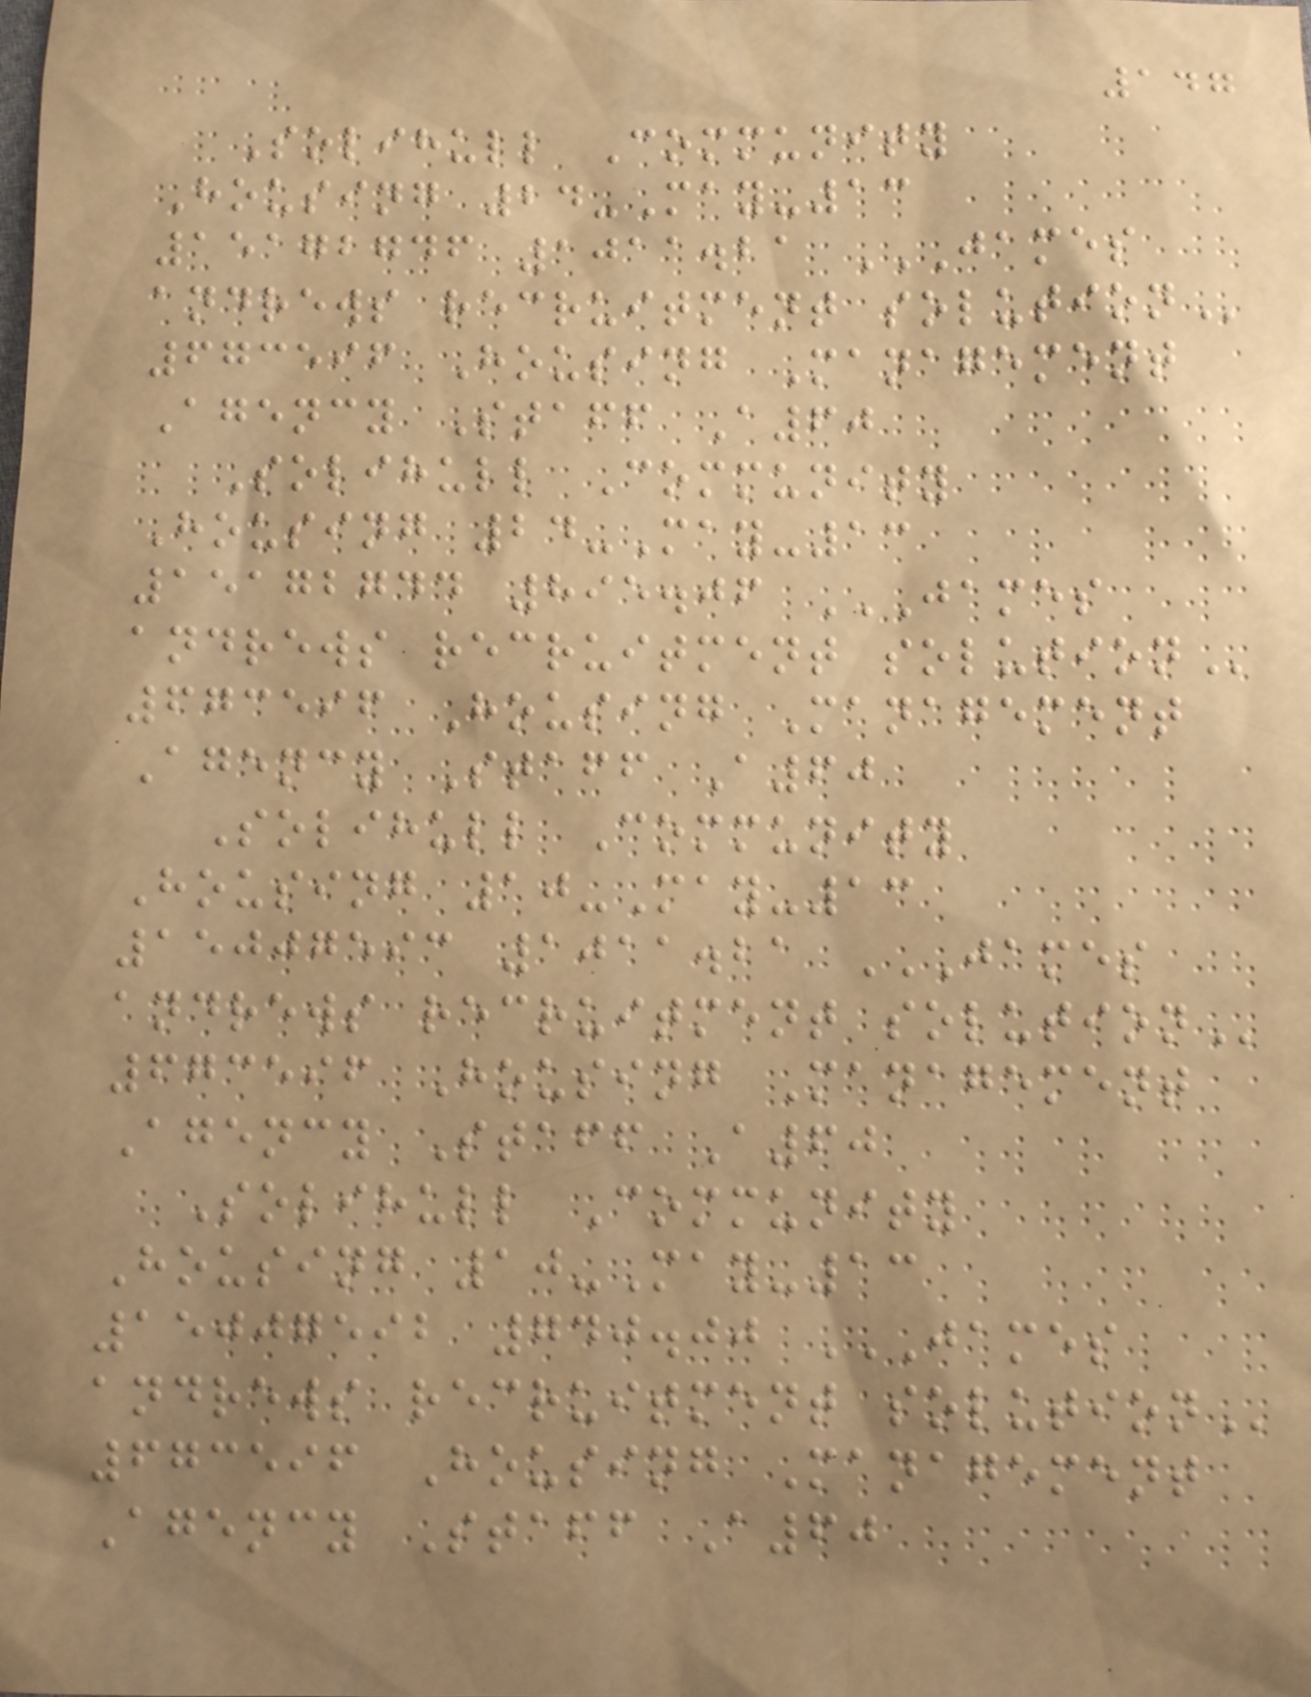147
Solihull Community
Housing 24-May-13
15172746 1011.21 JAMES
ANDREWS RECRUITMENT SOLUTION
673596 Housing Management
Agency Staff A60
Solihull Community
Housing 24-May-13
15172744 895.06 JAMES
ANDREWS RECRUITMENT SOLUTION
673596 Housing Management
Agency Staff A60
Solihull Community
Housing 10-May-13
15007593 1011.21 JAMES
ANDREWS RECRUITMENT SOLUTION
673596 Housing Management
Agency Staff A60
Solihull Community
Housing 10-May-13
15007592 740.00 JAMES
ANDREWS RECRUITMENT SOLUTION
673596 Housing Management
Agency Staff A60
